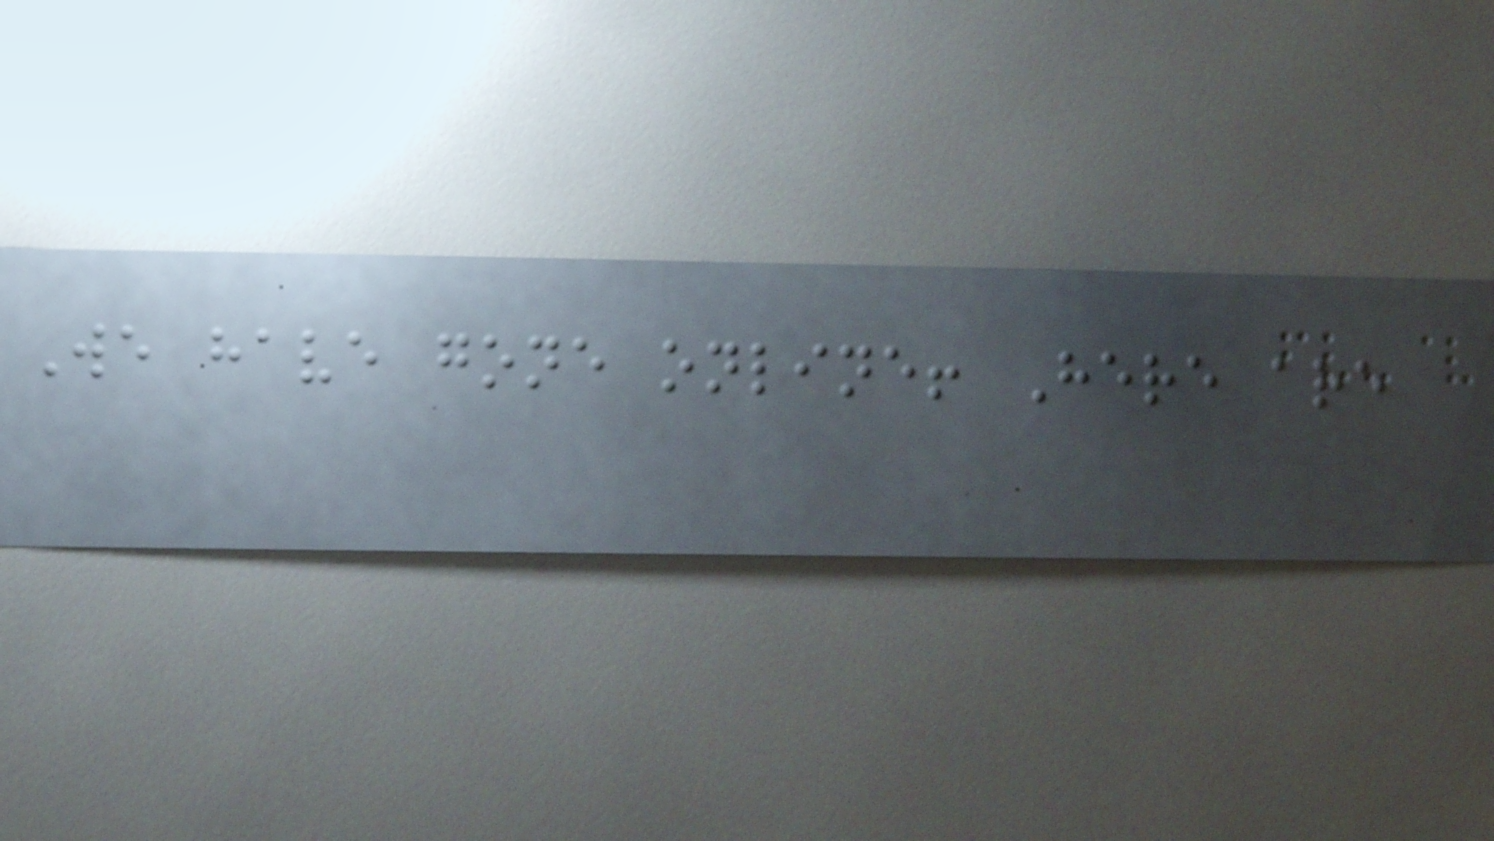We have gone online! Here are
